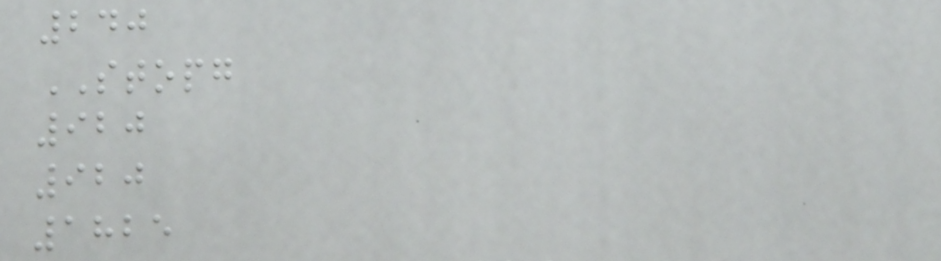240
STOPG
920
920
1825
